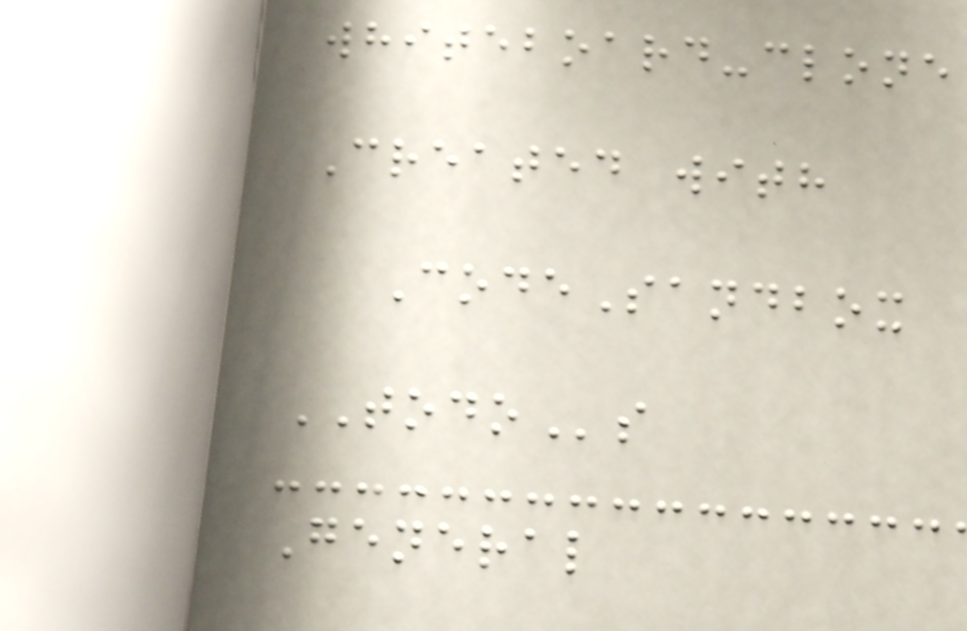whiteboard-clone
Created with
CodeSandbox
TODOs
General
